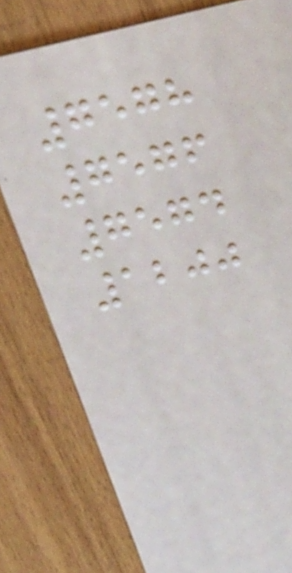7578
7576
7574
1200
